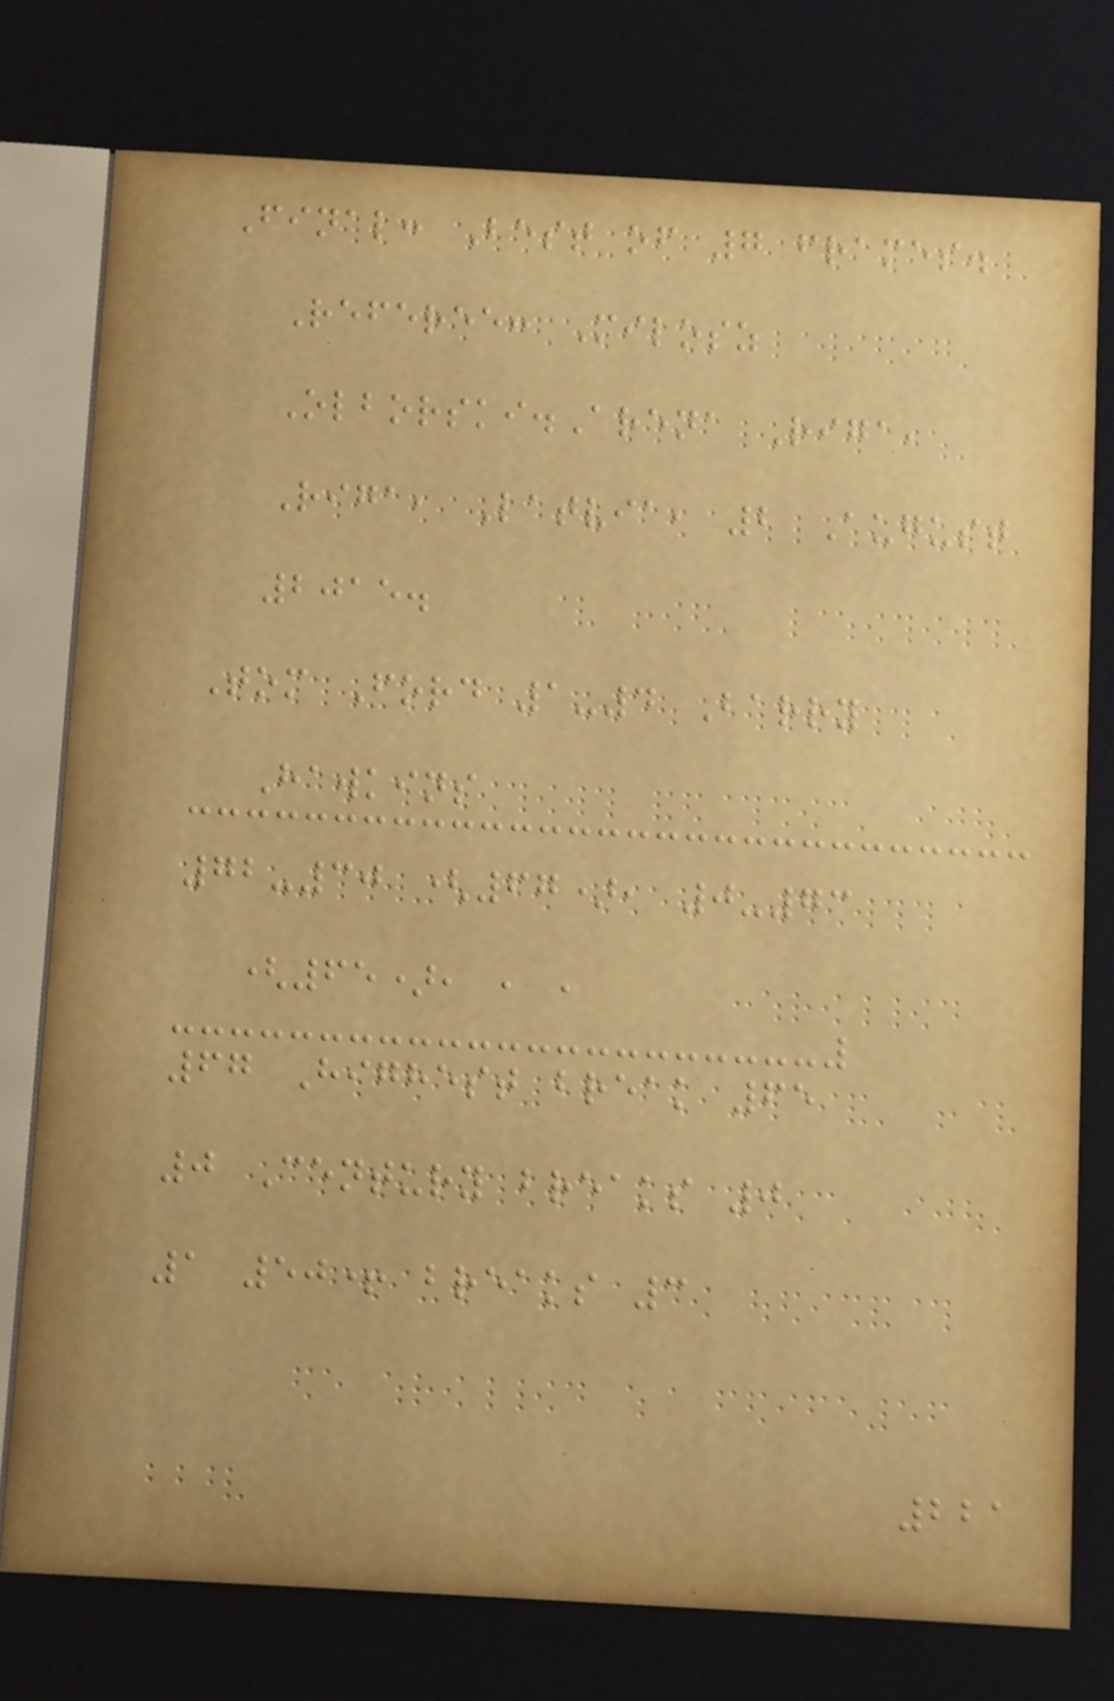Final: Best of 7 frames.
Referee: Milosz
Olborski.Arena Riga,
Riga, Latvia, 2 August
2015.
Tom Ford 1-4 Barry
Hawkins
72-30 (67), 0-73
(65), , ,
67 Highest break 65
0 Century breaks 0
1 50+ breaks 3
221
